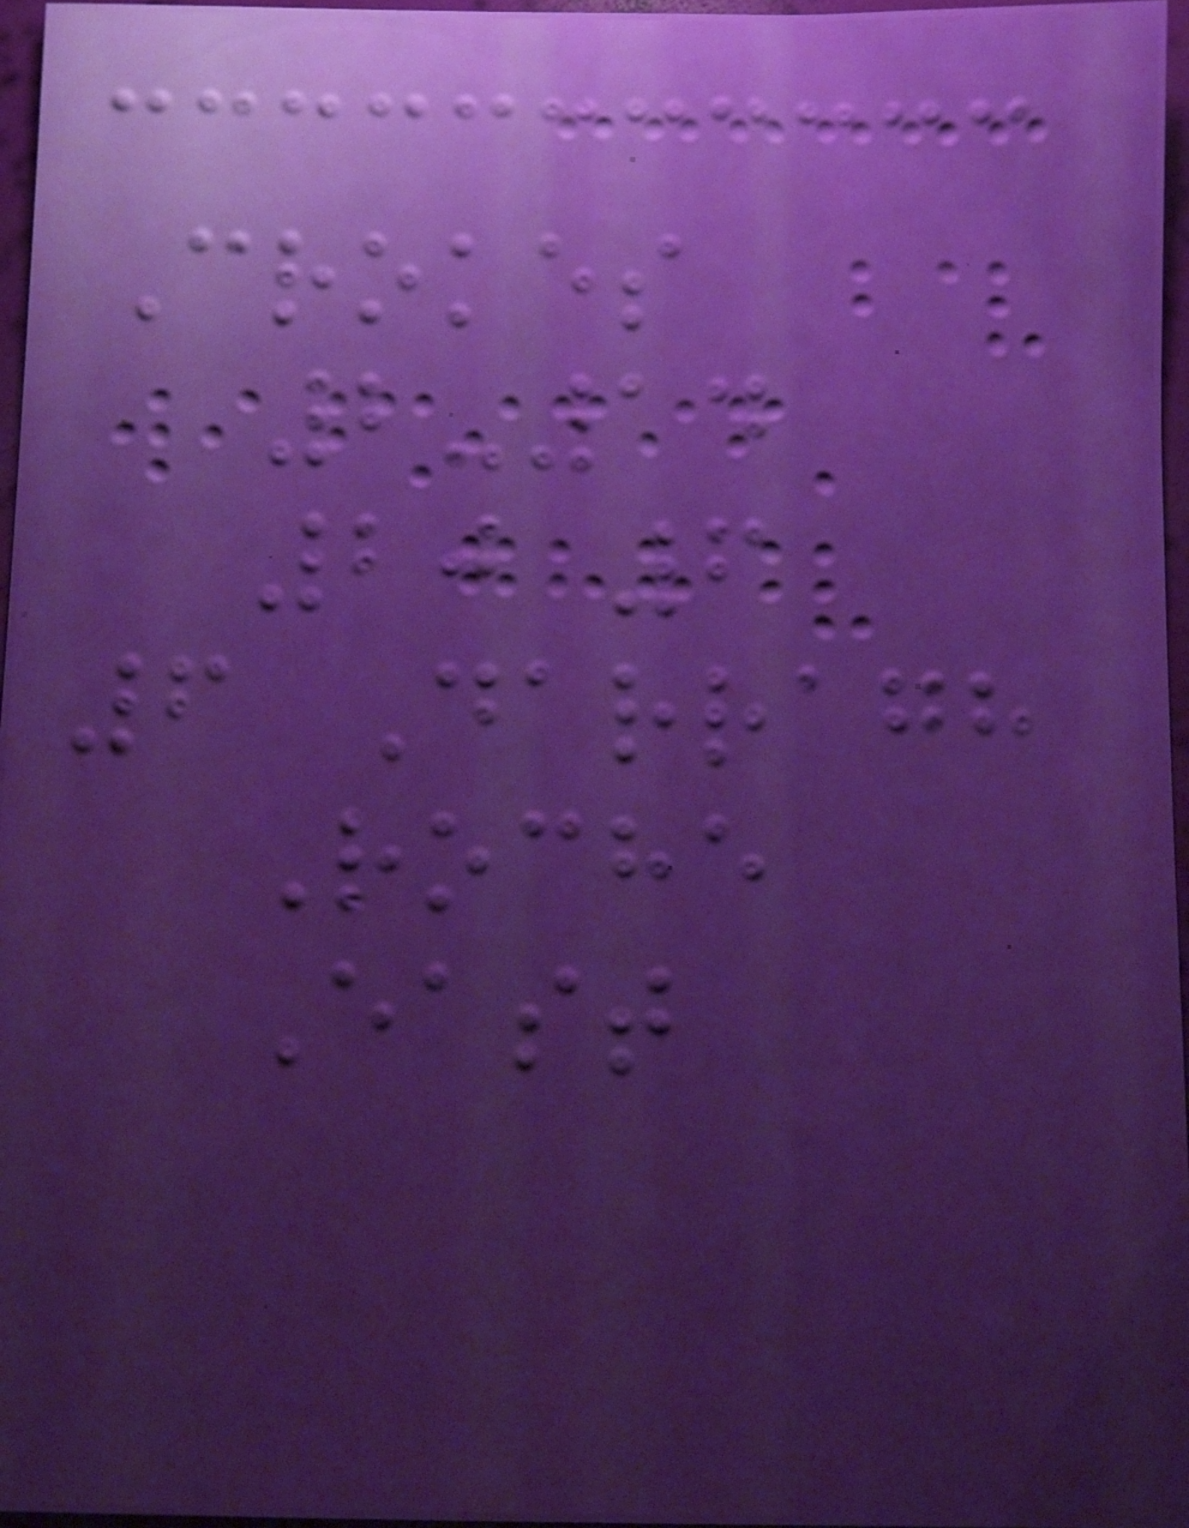Crokes
2-14
20 6
6 Darragh
Roche
East
